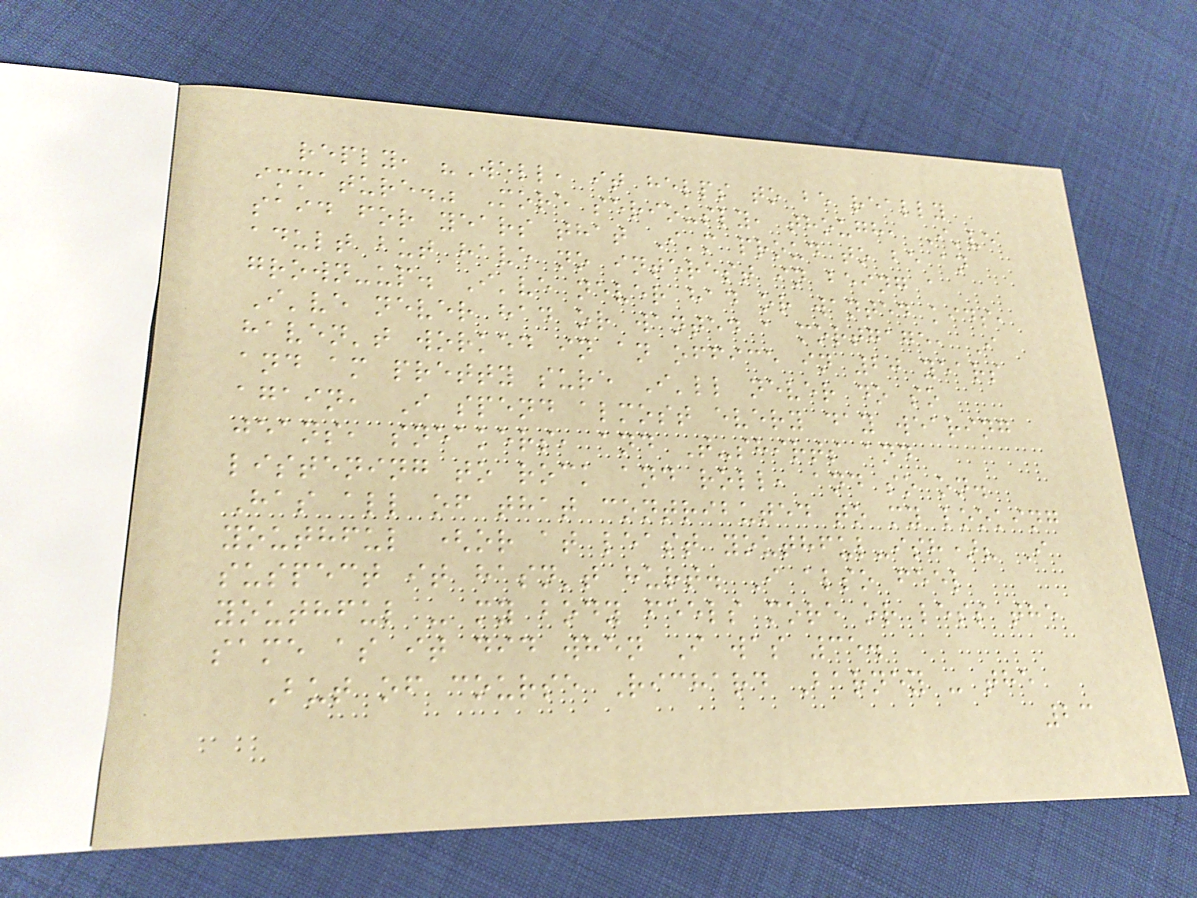reply, "Well, it helps to be really
immature." More seriously, though, I've
said for years that I'm proud to be an
adult but have no interest in being a
grown-up. I've never had or wanted kids,
I've never had or wanted a mortgage, I
haven't worked in an office in 20 years
and am pretty sure I'll never do so
again, I spend almost every day wearing
jeans, sneakers, and T-shirts and
listening to rock and roll, and so on.
Has all of that contributed to my looking
youthful (or at least youthful-ish)? I
suspect it hasn't hurt. I also feel
youthful - my body feels more or less the
same as it did when I was 35.
But of course Richard Barney - the
23
